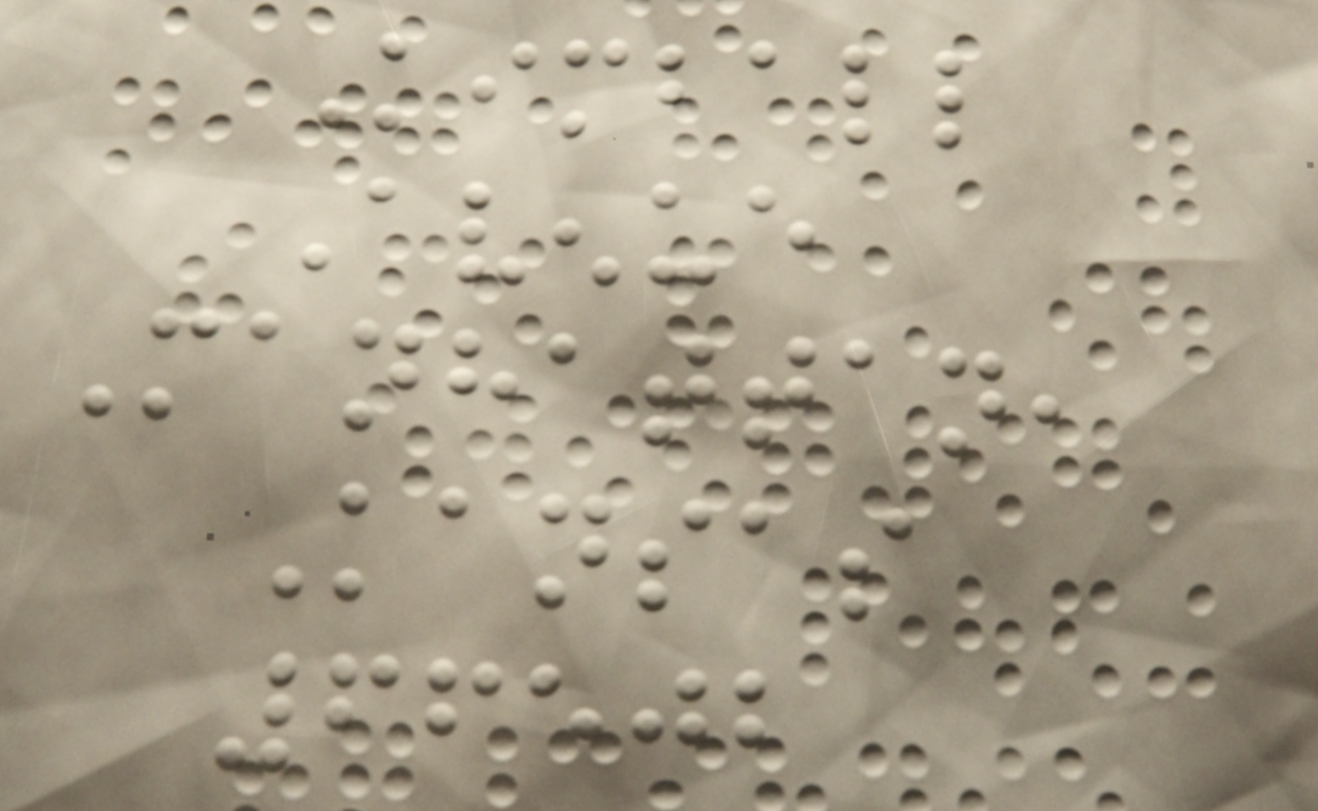Kimball
Avenue
Manhattan,
Kansas
66502
